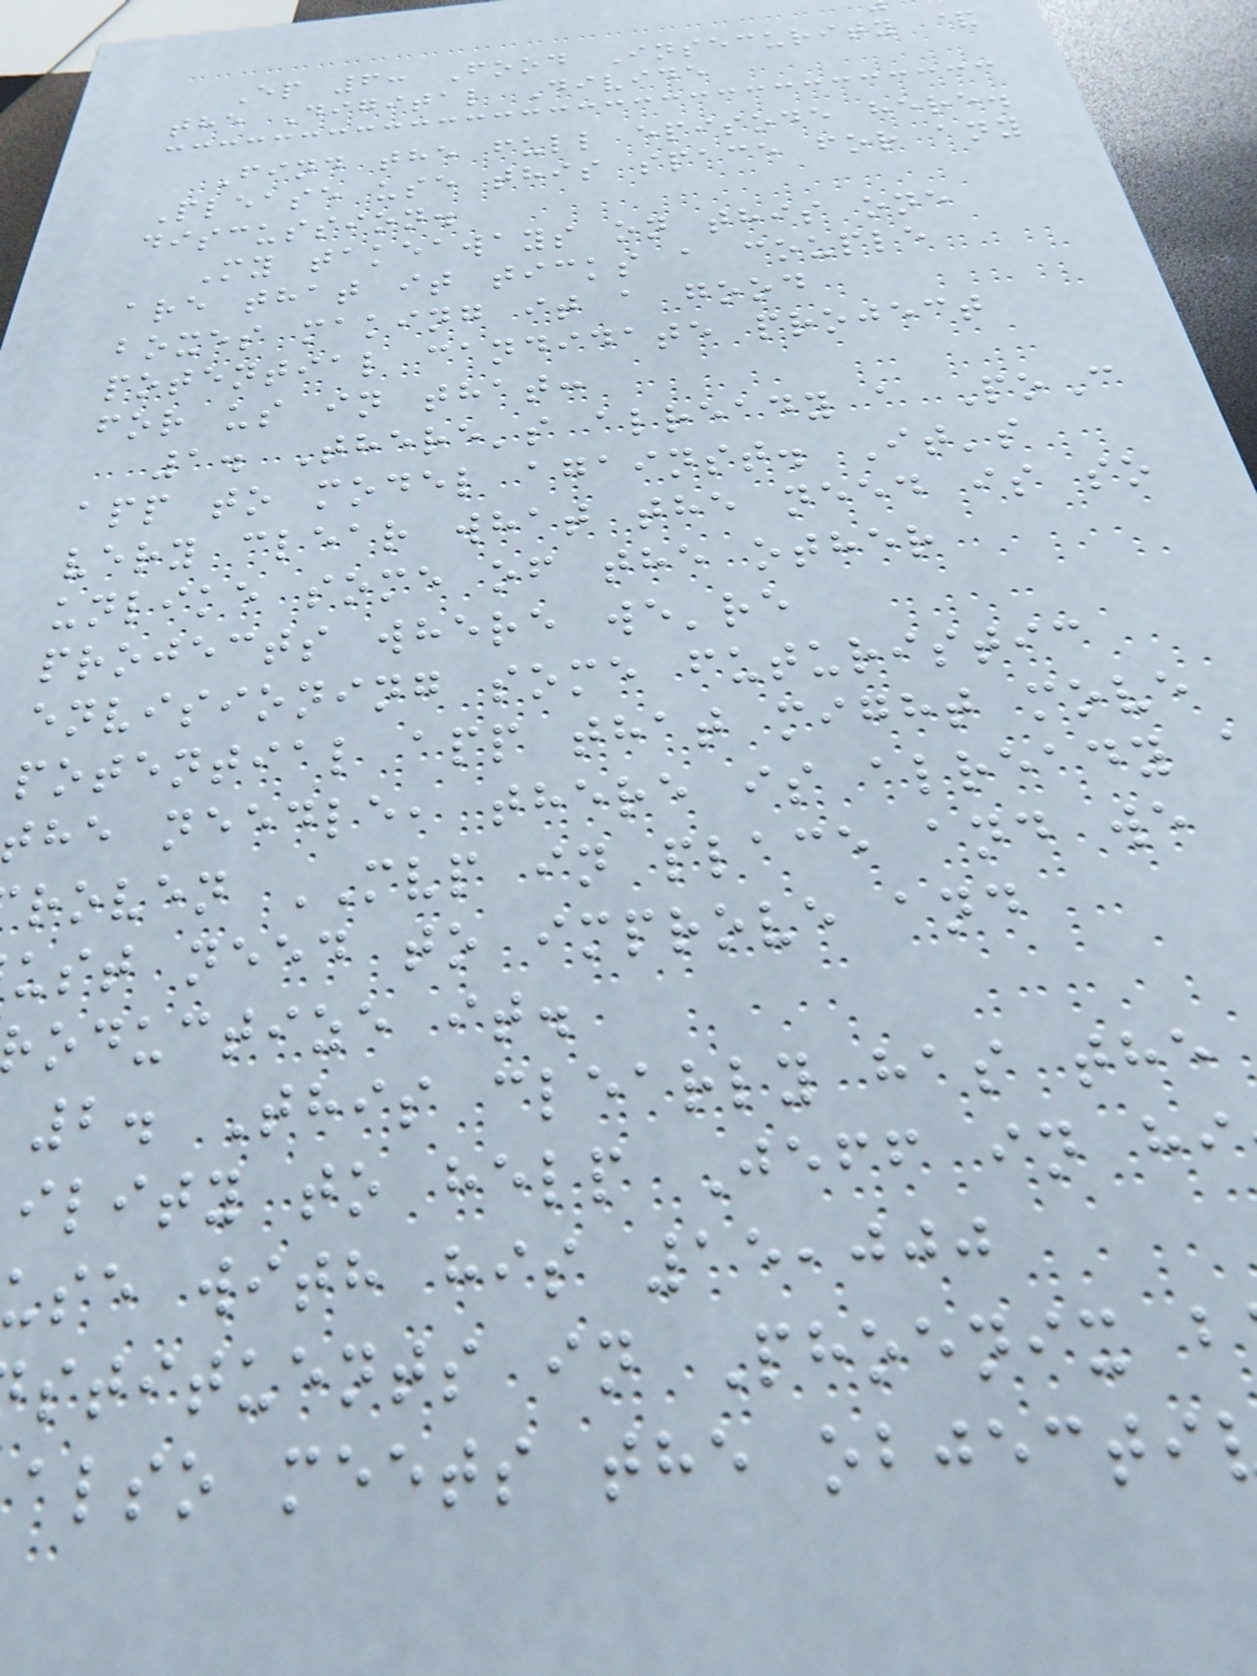Ep 6: Food Insecurity &
the Digital Divide
Find the full episode here.
Please use this space for any
discussion.
My takeaways on this one
are that it ticks a couple
boxes making it a good
potential candidate project
for us in that:
1. There's already a PoC
app to model against. It's
very clear what the need is so
unlike some of the other
projects where we're
envisioning some futuristic
potential app that might move
the needle, there is already
roven MVP in place and we
ust need to improve and
oductize it.
2. This clearly has the
ility to help Jeff in hi
use with his 15,000
stituents in Phoenix b
also meets the objecti
